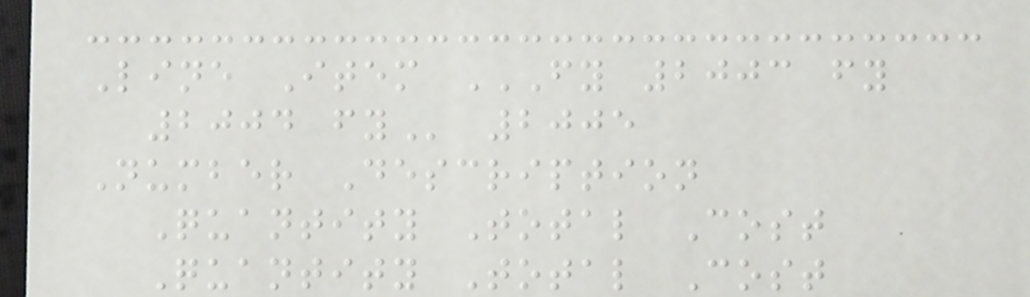Line Item FY 2003 FY
2004 FY 2005
Number Description
Quantity Total Cost
Quantity Total Cost
